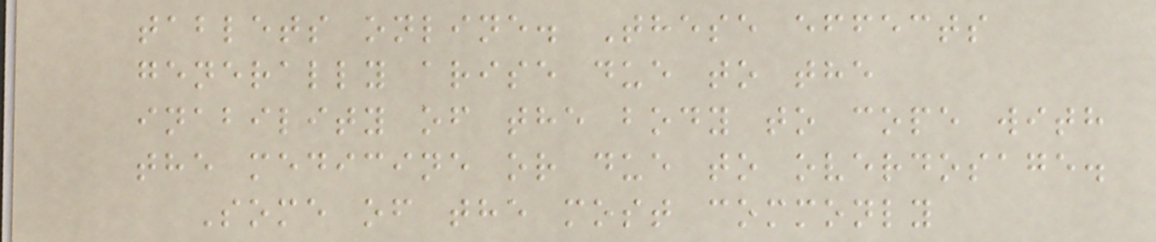tablets online. These effects
generally arise due to the
inability of the body to cope with
the medicine or due to overdosage.
Some of the most commonly
